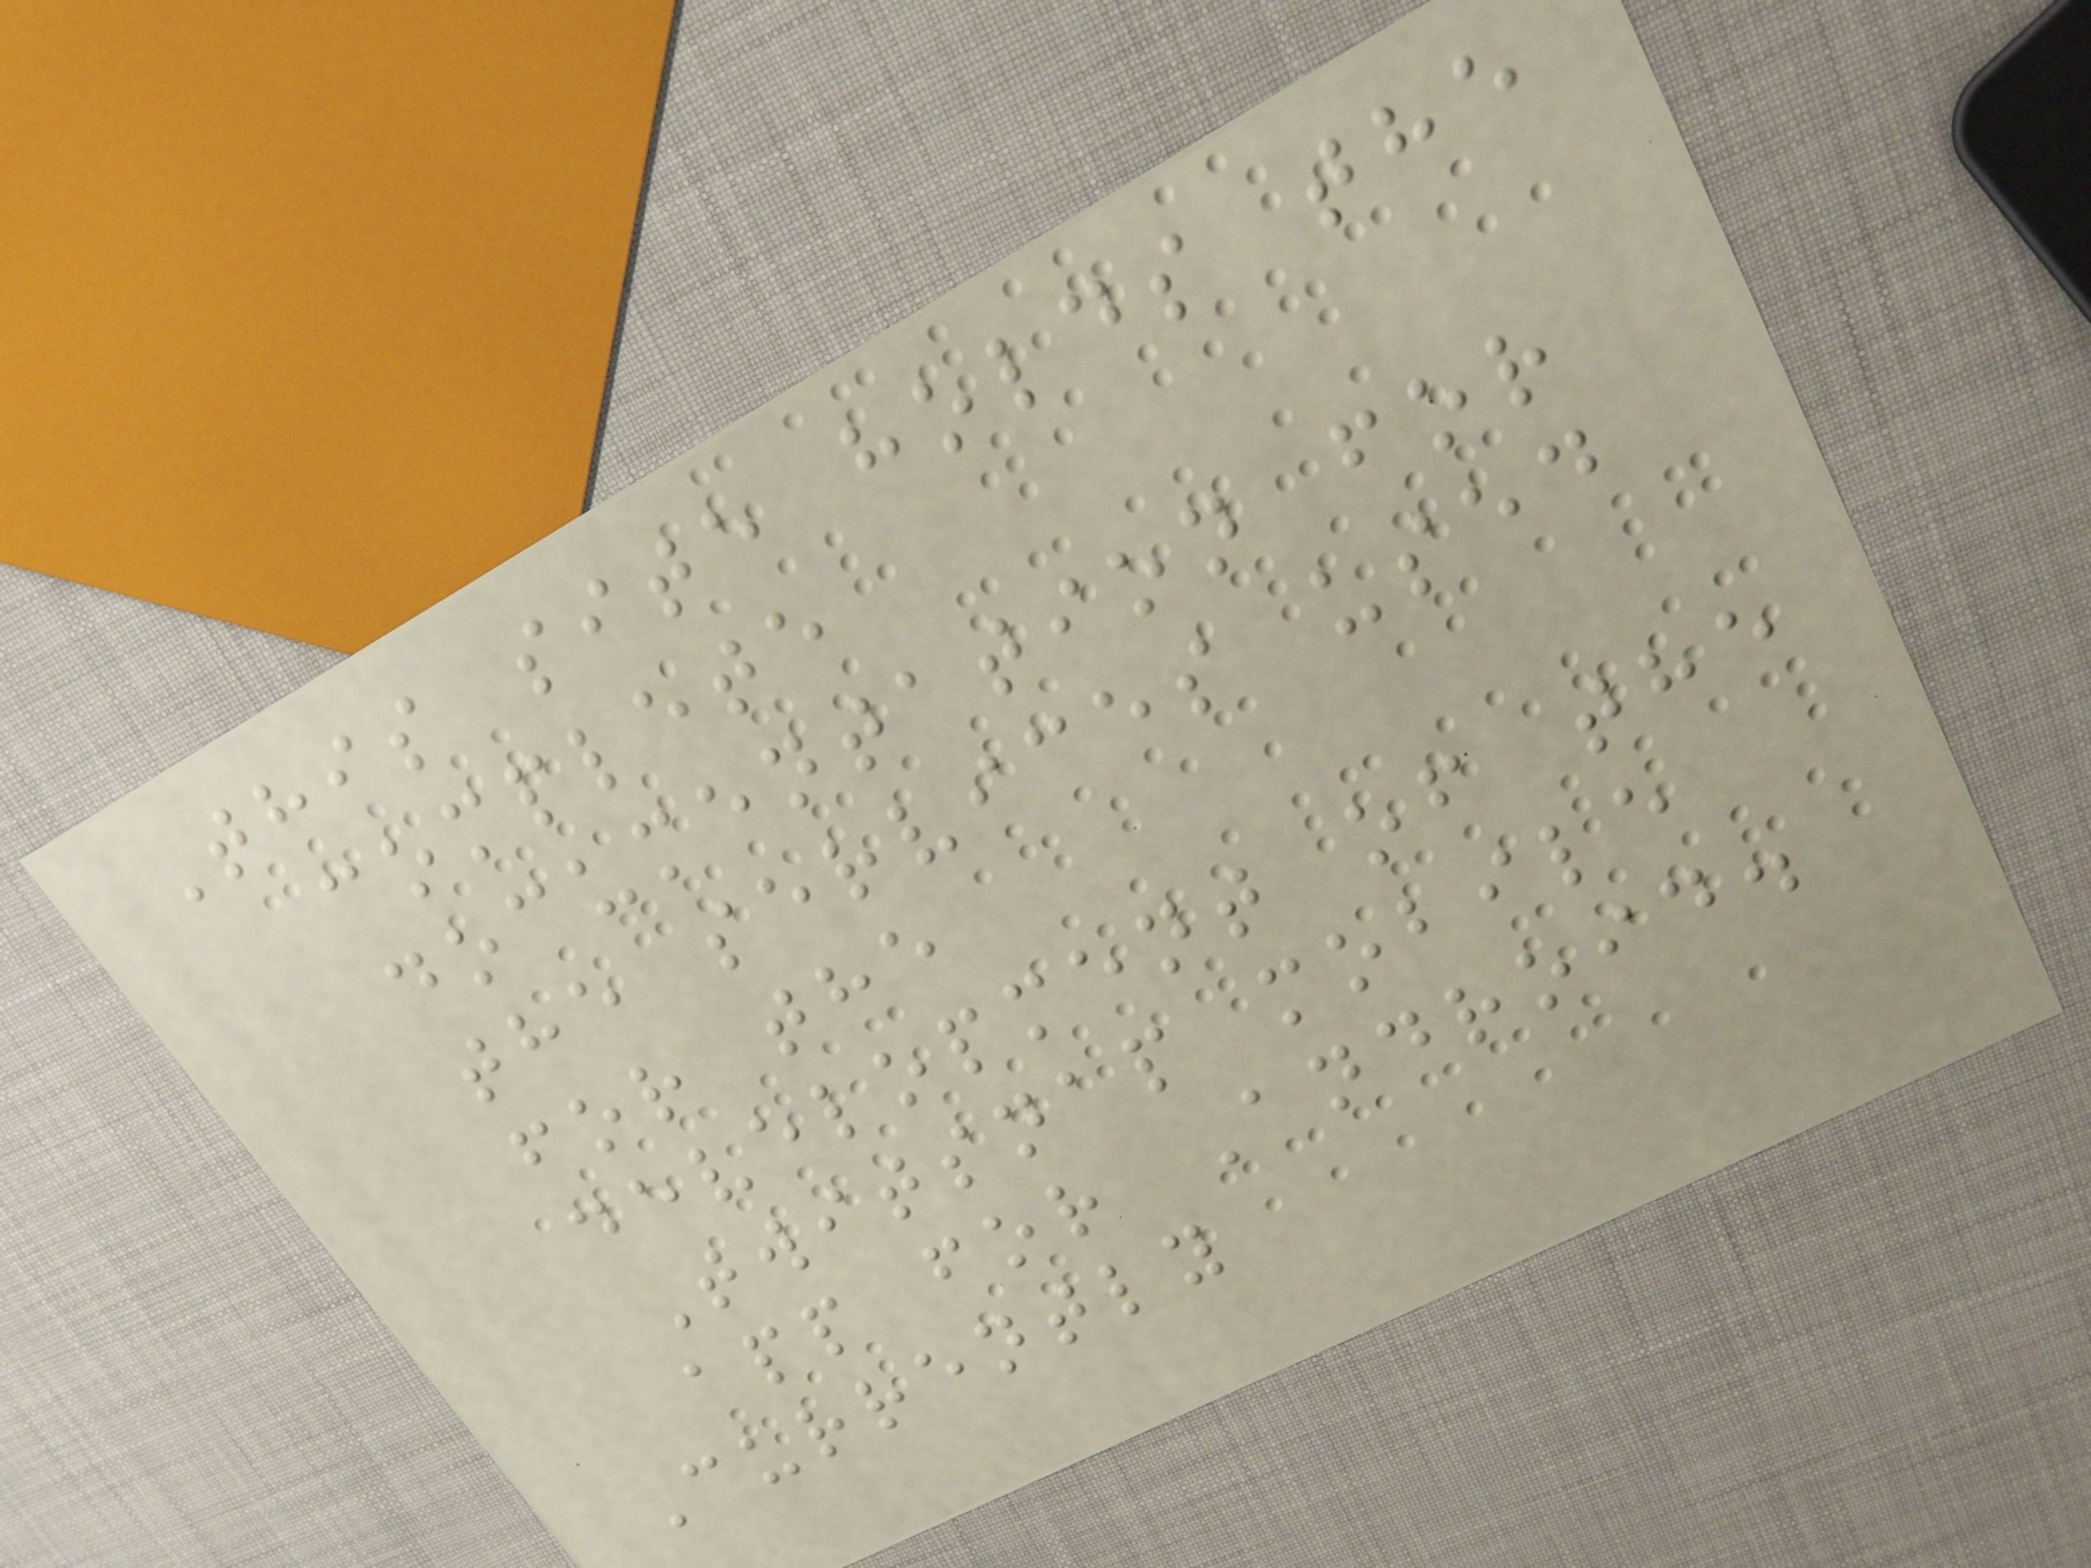This site holds the
complete
documentation for
the services used
for the
development of the
Twitsnap mobile
app for Android.
Currently
